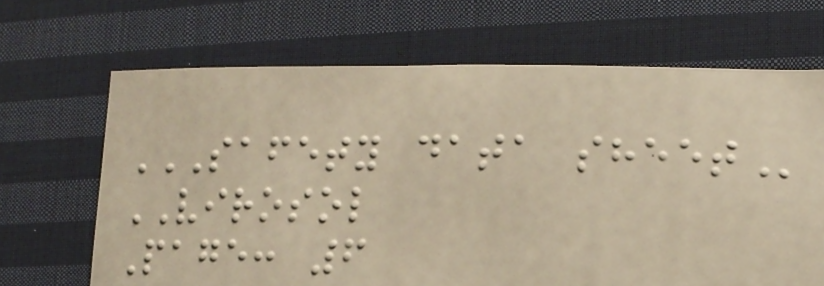SAFETY DATA SHEET
VIROSOL
Page: 6
